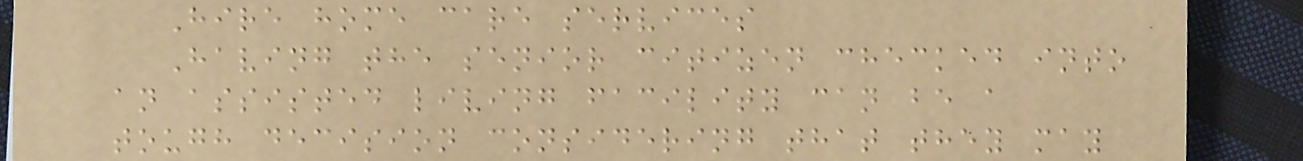Hire home care services
Having the senior citizen checked into
an assisted living facility can be a
tough decision considering that they may
